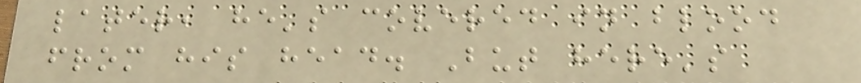later, he's covered in blood
from his head. But here's
